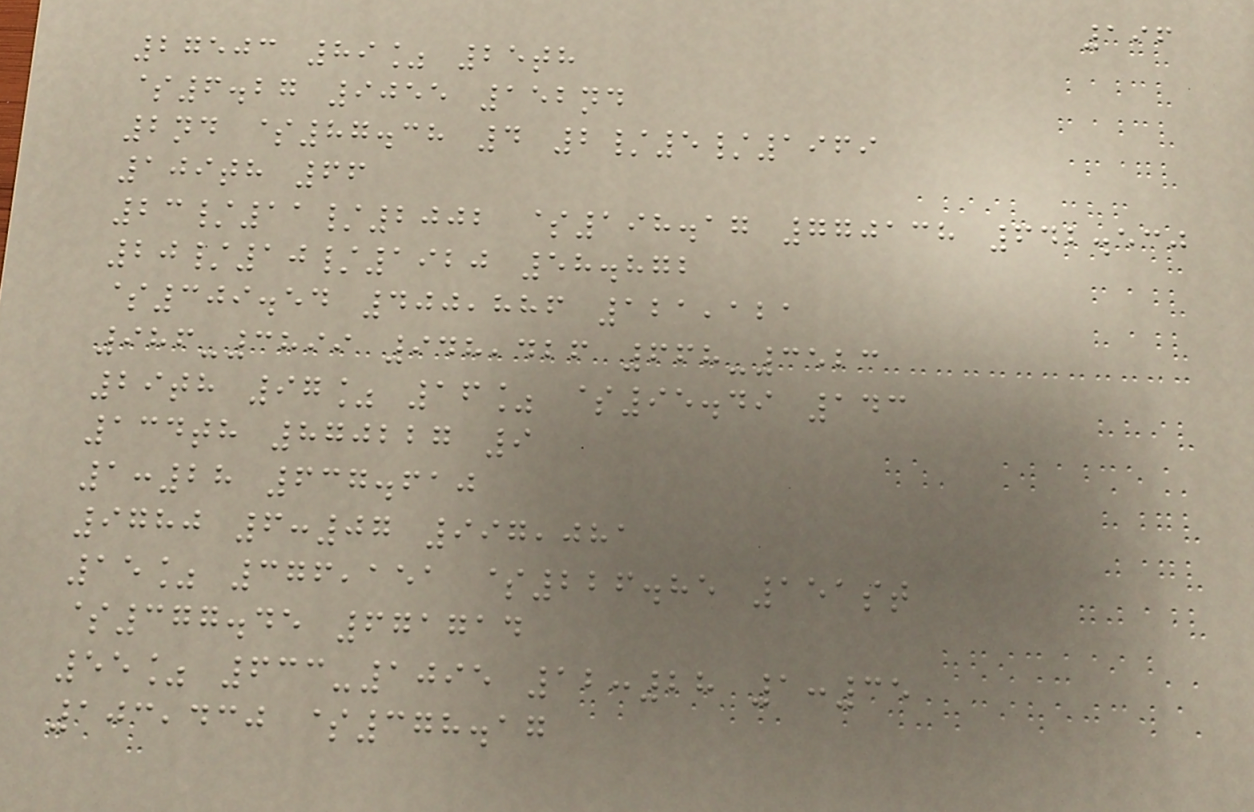196
27503 89% 25th
$6.27 9055 152nd
2nd $87.38 4 2/5/1969
109th 66
23/11/2002 $198.17 770138 642.530
20/10/1920 58.872
$309.54 400,886 121,121
986-3899 948,426 668-3523
29th 97% 16% $95.49 143
134th 870227 9
1:28 637.610
9780 6:07 997,081
15% 376,151 $226.85 151st
$377.45 671714
55% 633-1095 12:28 1:35
103,430 $378.17
